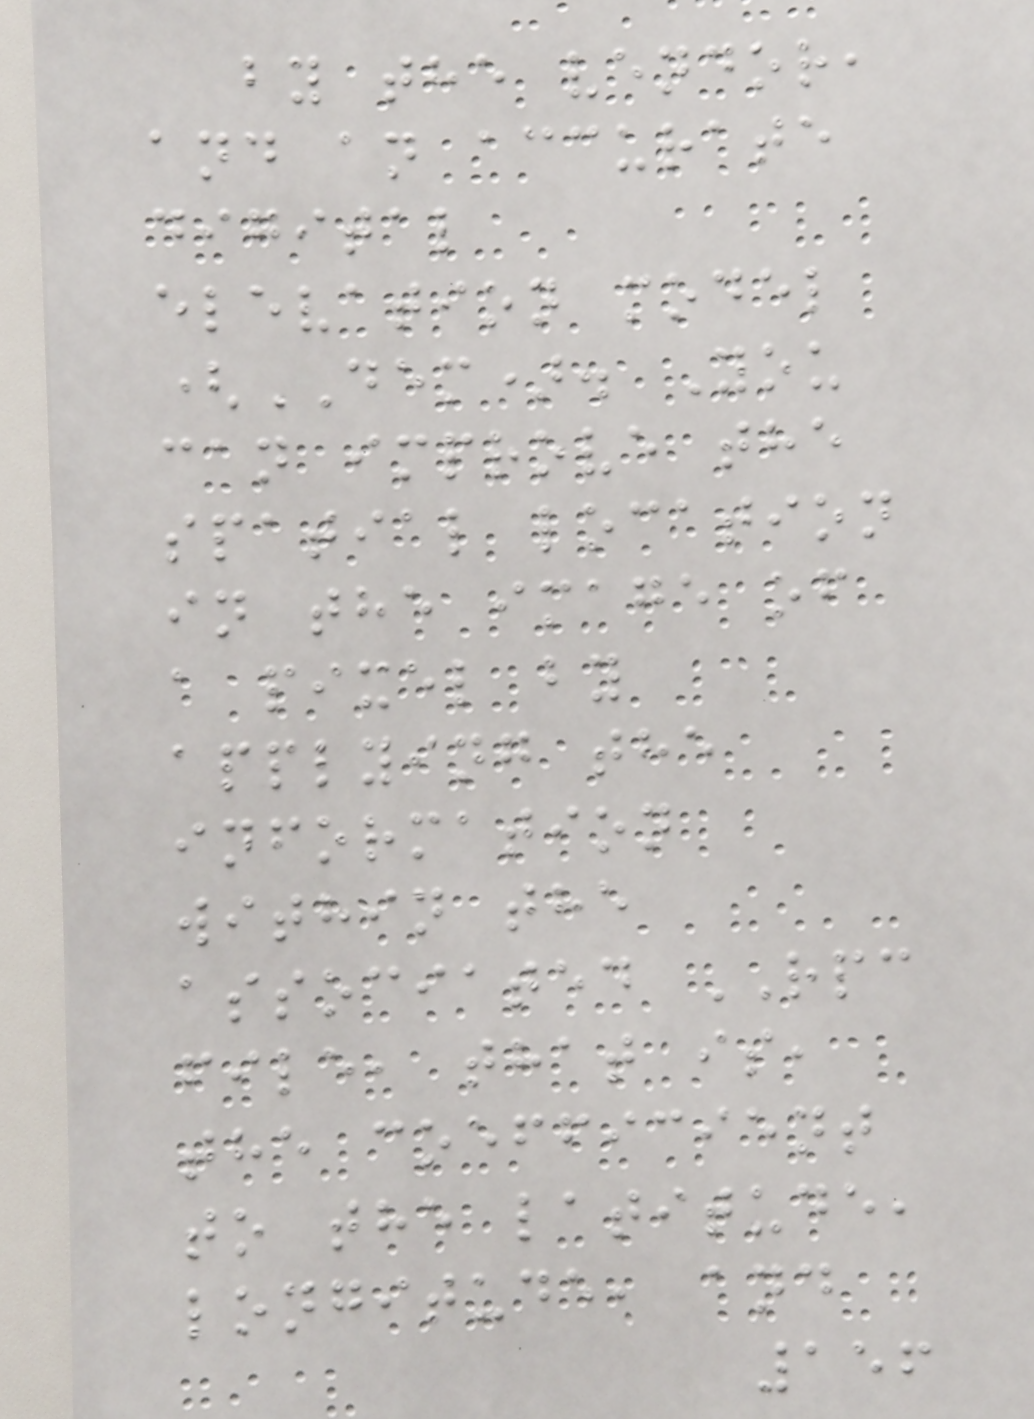by the vendor,
and an accurate
digital
elevation model
(DEM). You
can improve the
spatial location
in the image of
a pixel by
applying the
information
within the
associated RPC
file, that is,
the coefficient
to the latitude,
longitude, and
156
